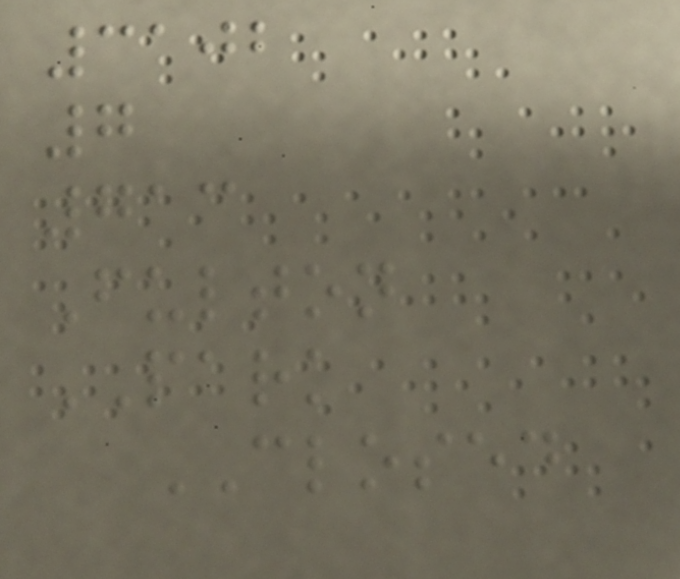3102
7
713
Fulton
PARK
CLOSED
